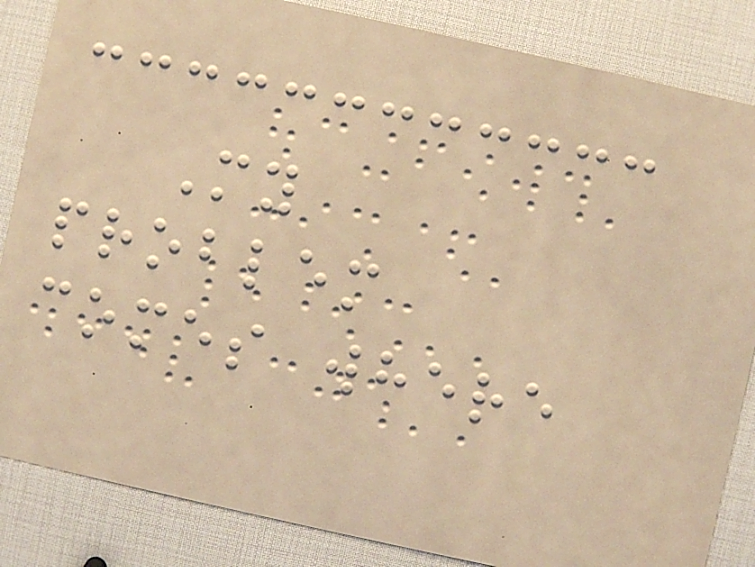My
problem
comes where
